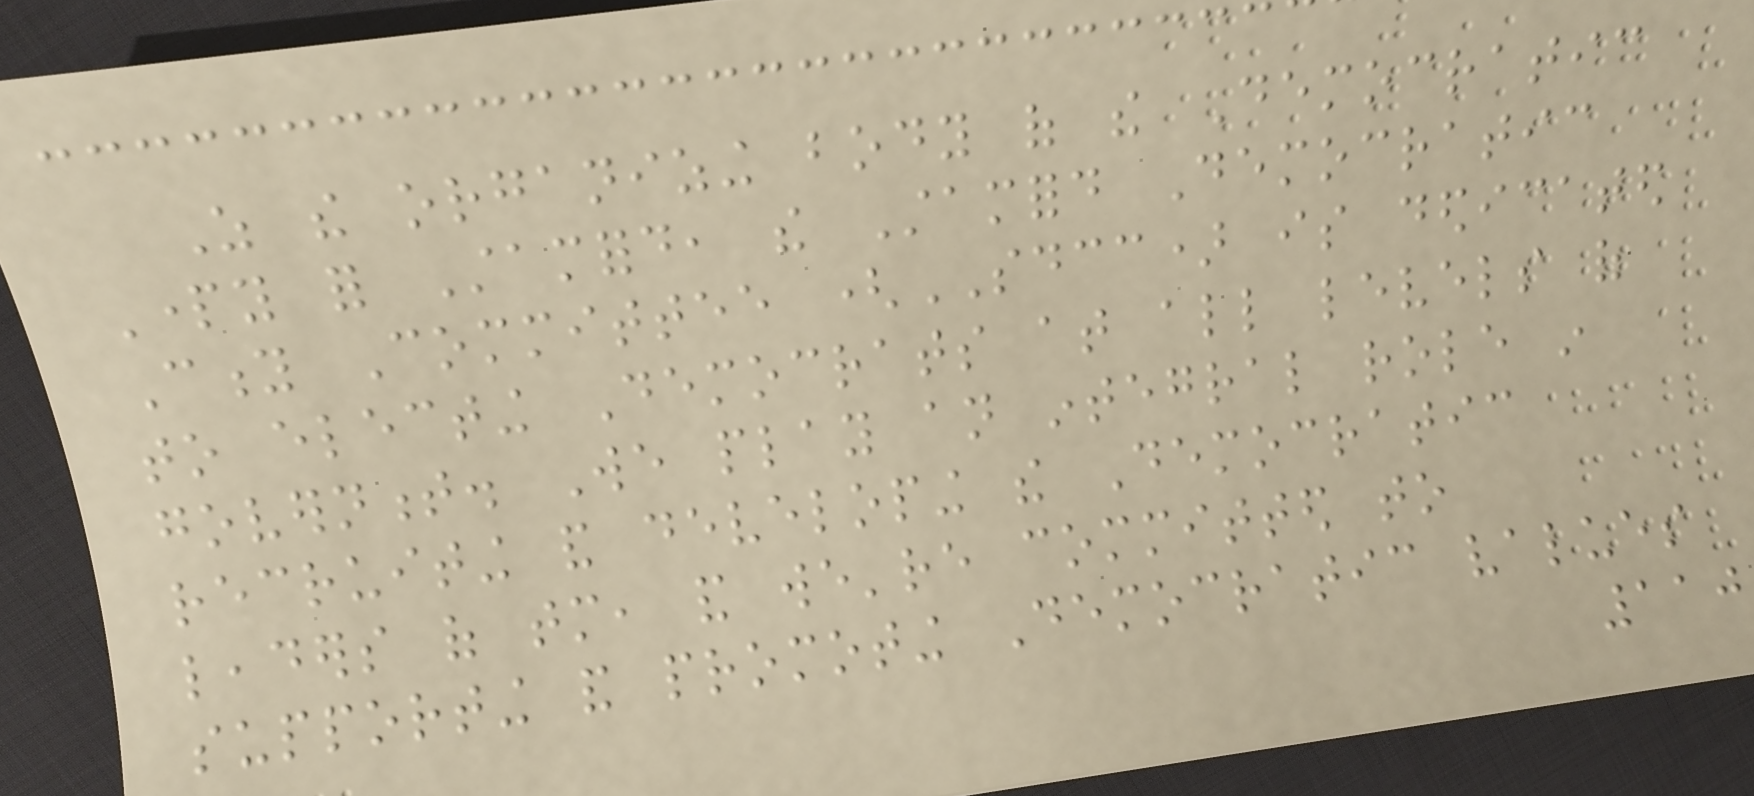As the organizing body of the Democratic
Party for Stamford, the Stamford Democratic
City Committee (SDCC) is dedicated
to electing Democrats at all levels of
government. We play an integral role in
recruiting and developing the Democratic
leaders of tomorrow, and we're committed to
supporting and promoting Democratic values
110
